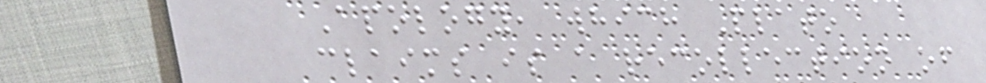Apology, which Plato
claims is a recollection of
